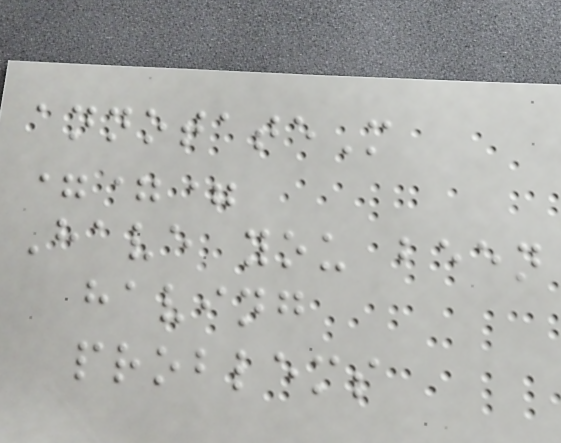annotateM
===
Have you been
having
problems
